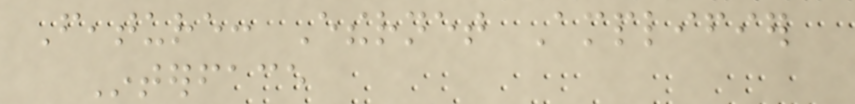Feature: Ethernet Amplifier
Interface
